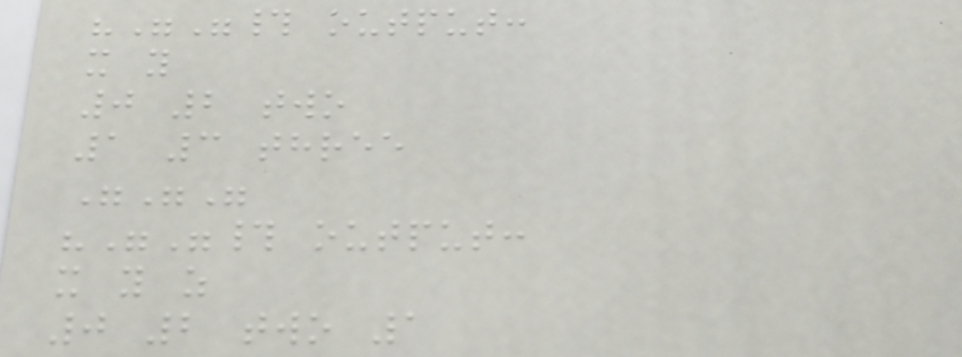"""# output:
x y
0 2 two
1 3 three
"""
"""# output:
x y z
0 2 two 1
